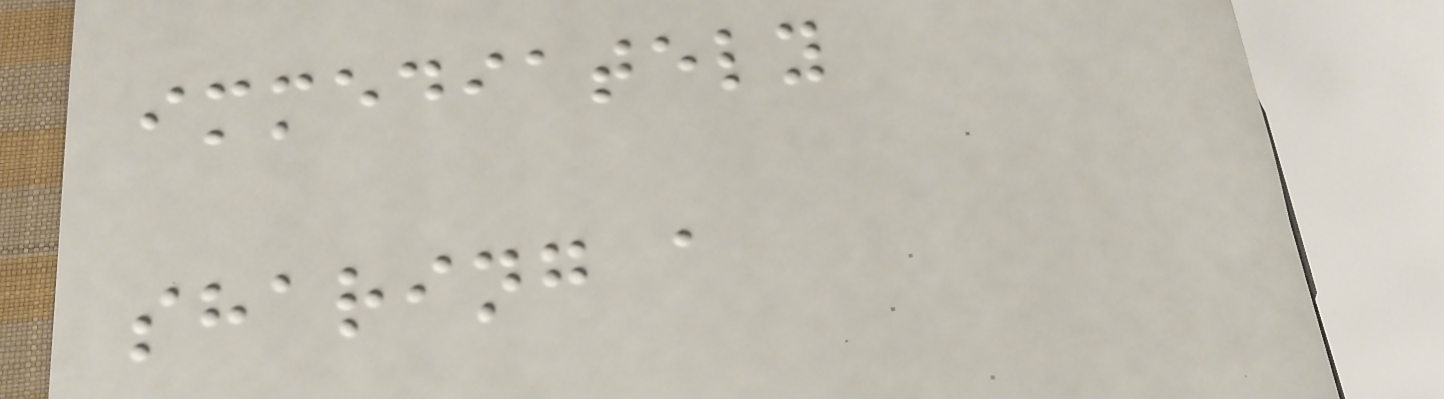immediately
sharing a
